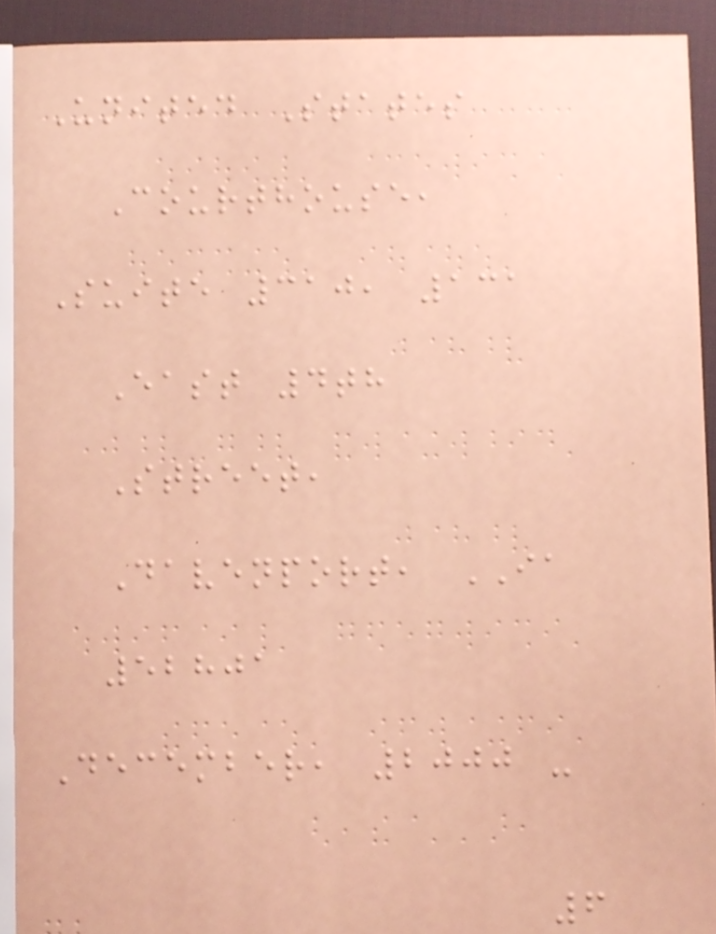United States
Courthouse,
Suite 310, 131
East 4th
Street,
Davenport, IA
52801
December, 2000 -
6
